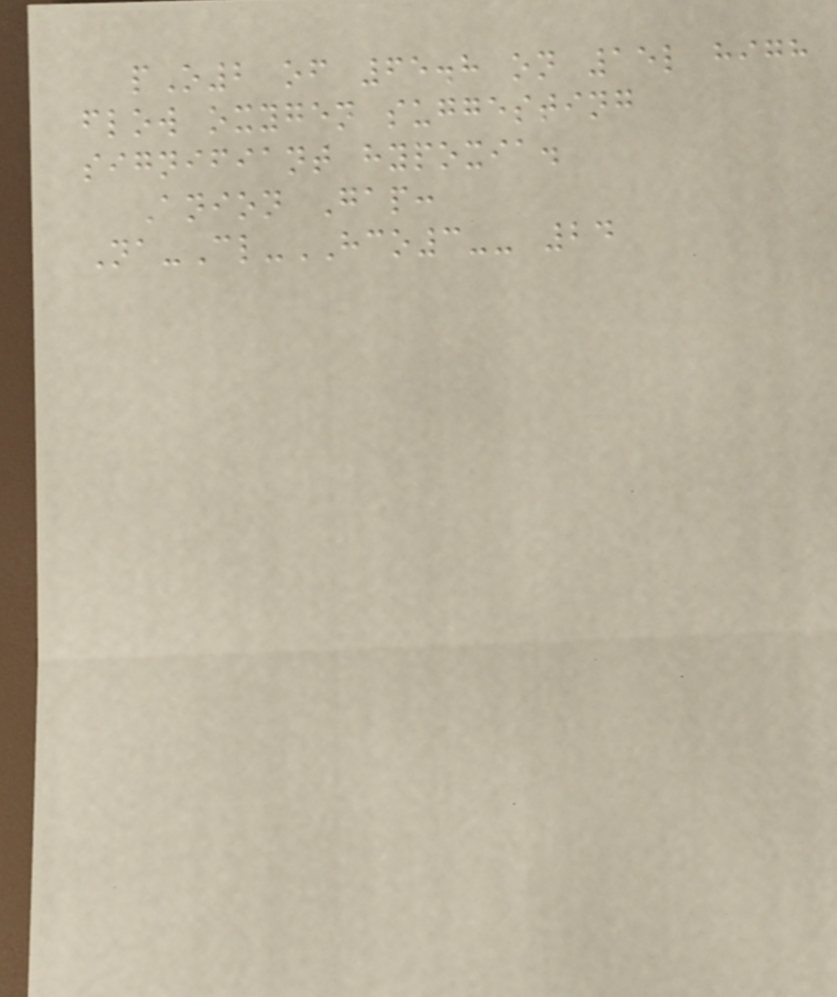pO2 of 65.8 on 15l high
flow oxygen suggesting
signifiant hypoxia.
Anion Gap:
Na-Cl-HCO3-- 24
